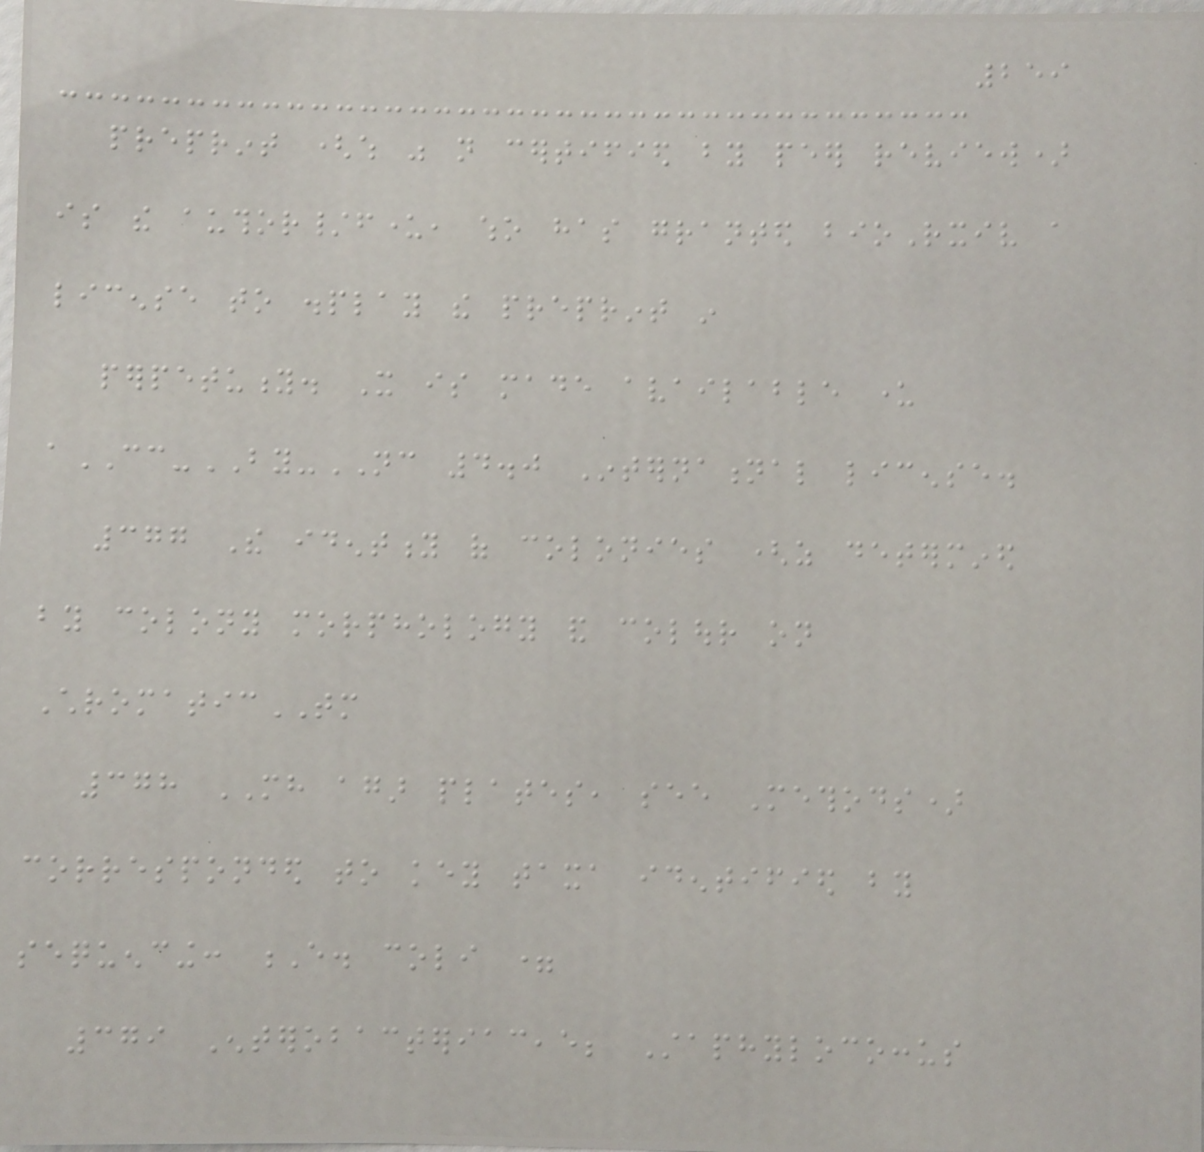259
preprint (which was not certified by peer review)
is the author/funder, who has granted bioRxiv a
license to display the preprint in
perpetuity. It is made available under
aCC-BY-NC 4.0 International license.
377 The identity of colonies (as determined
by colony morphology and colour on
ChromaticTM
378 MH agar plates, see Methods)
corresponded to key taxa identified by
sequencing: E. coli =
379 Enterobacteriaceae; Staphylococcus
